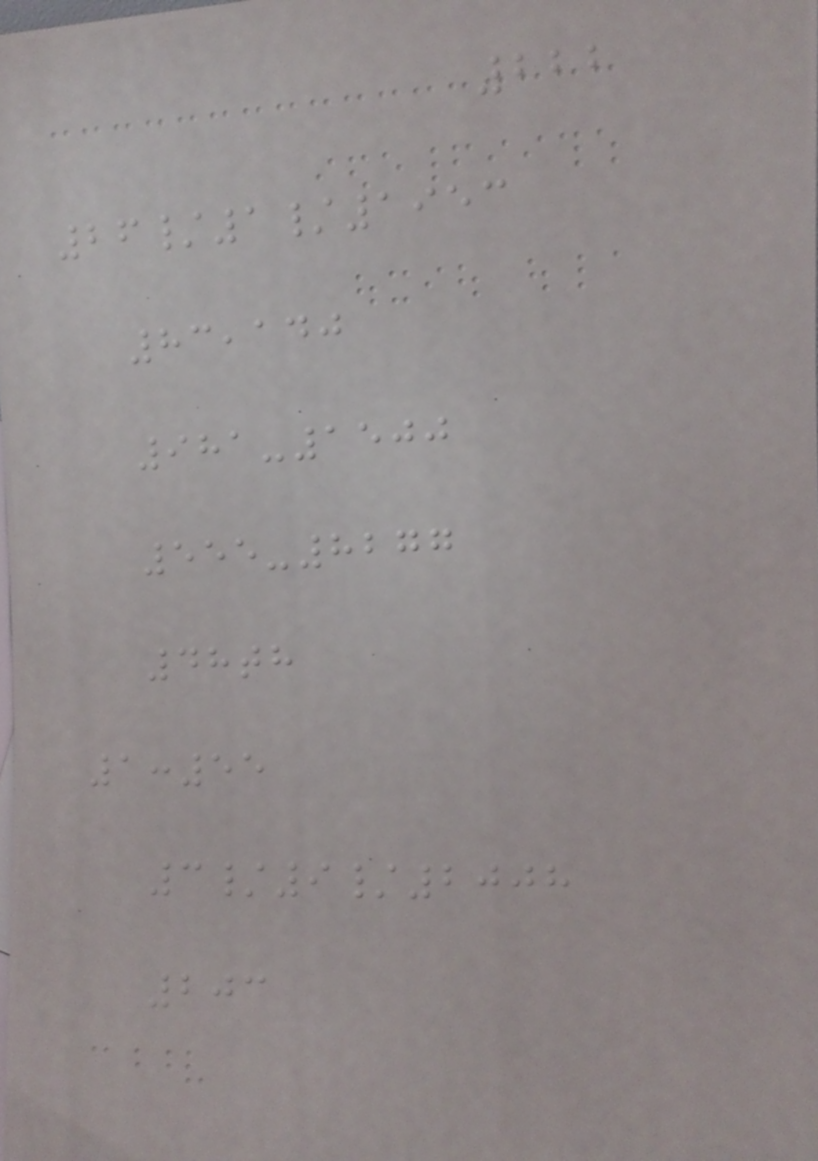222
26/1/1953
83,140
981-1500
555-8277
48th
1:55
3/9/2008
203
